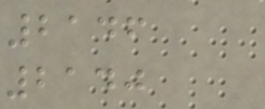2146
2140
